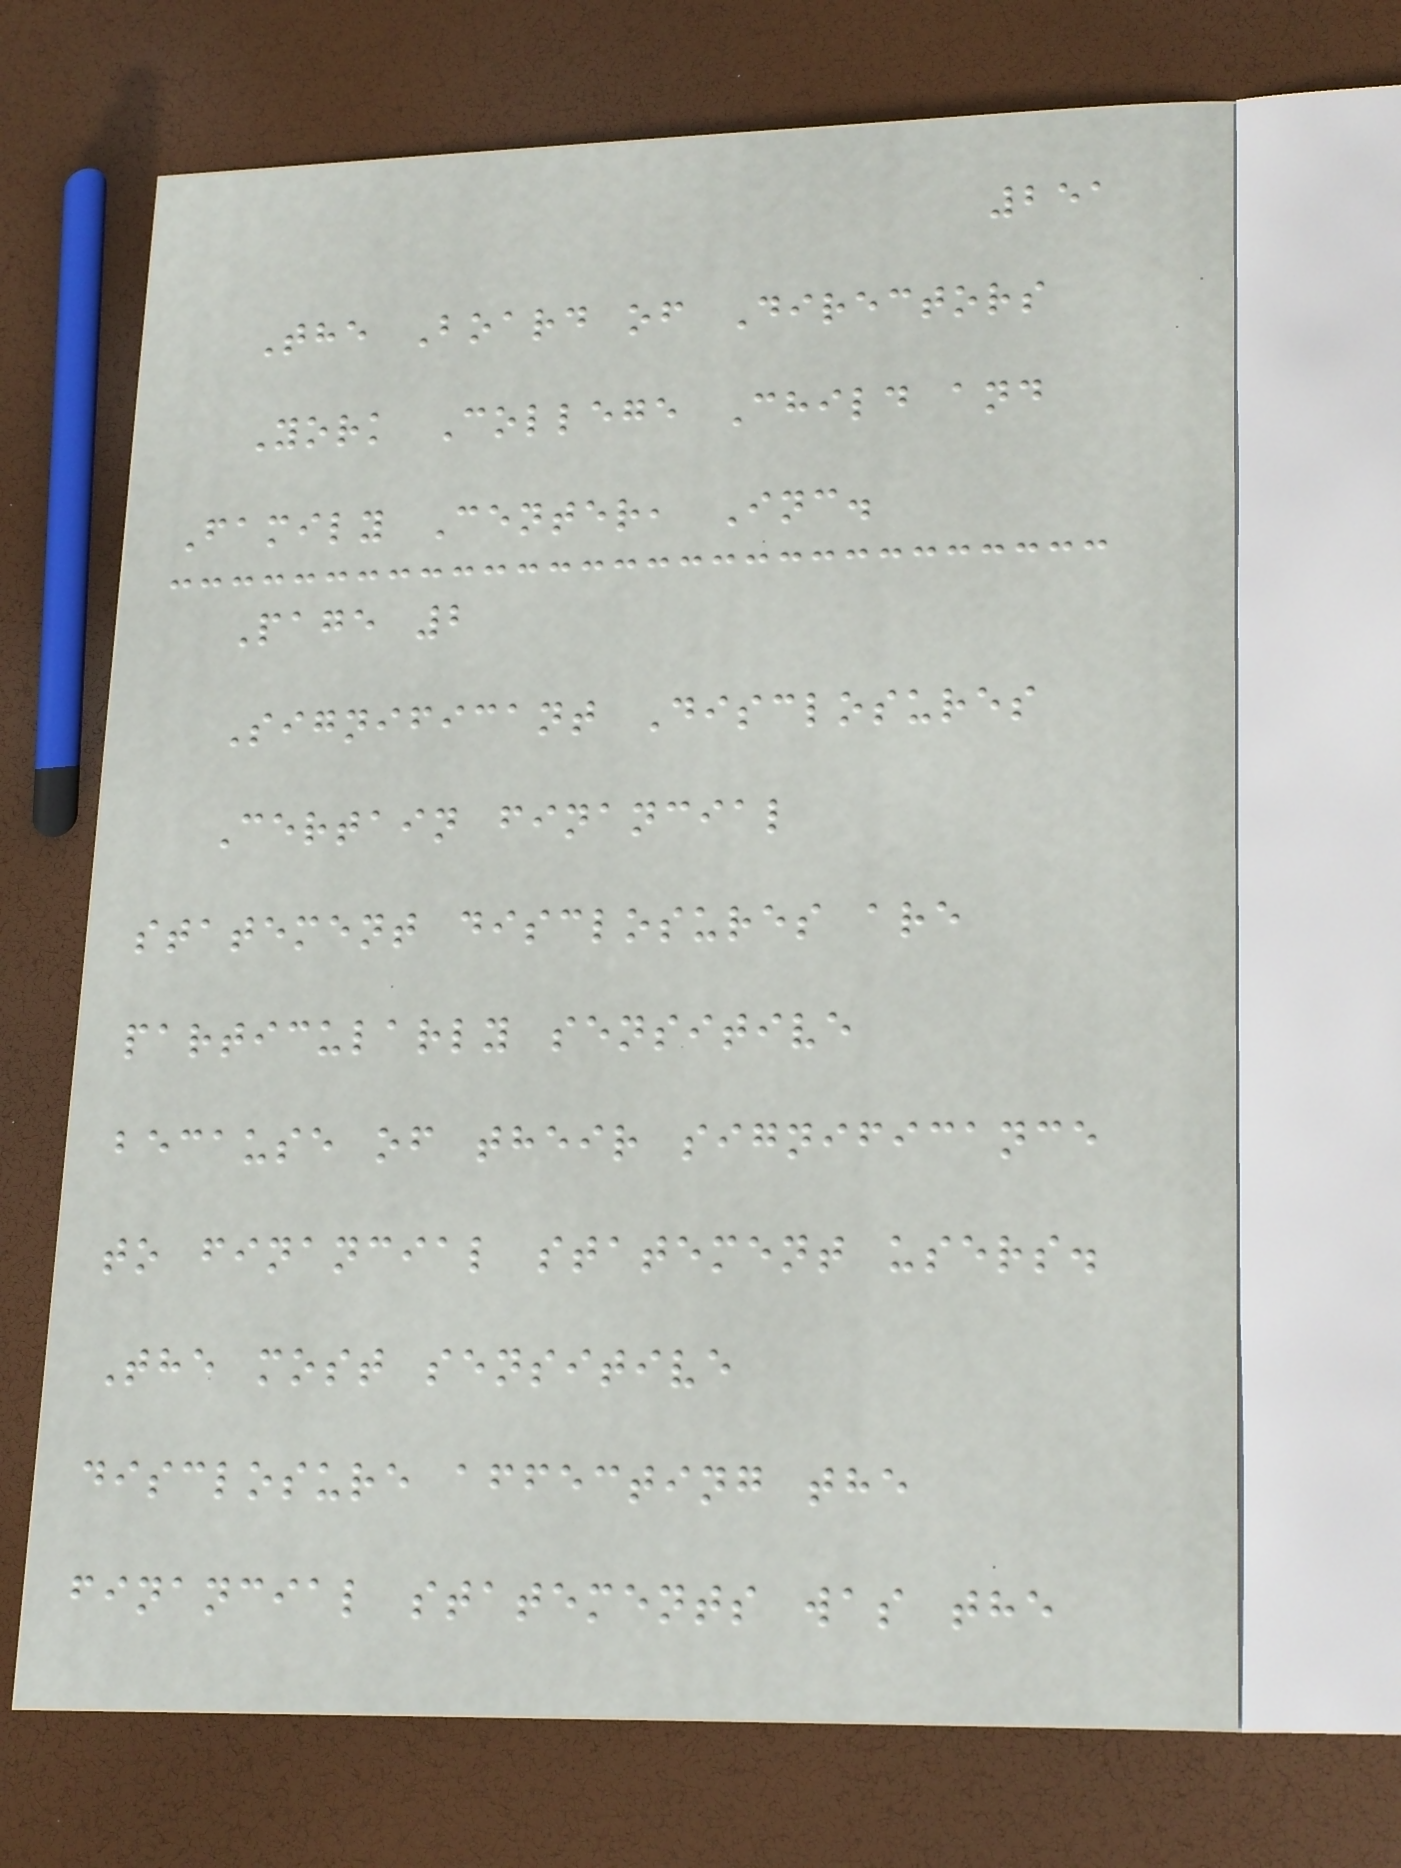251
The Board of Directors
York College Child and
Family Center, Inc.
Page 2
Significant Disclosures
Certain financial
statement disclosures are
particularly sensitive
because of their significance
to financial statement users.
The most sensitive
disclosure affecting the
financial statements was the
